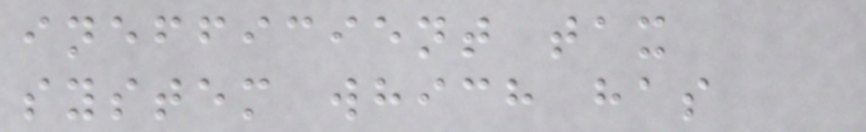inefficient tax
system which has
